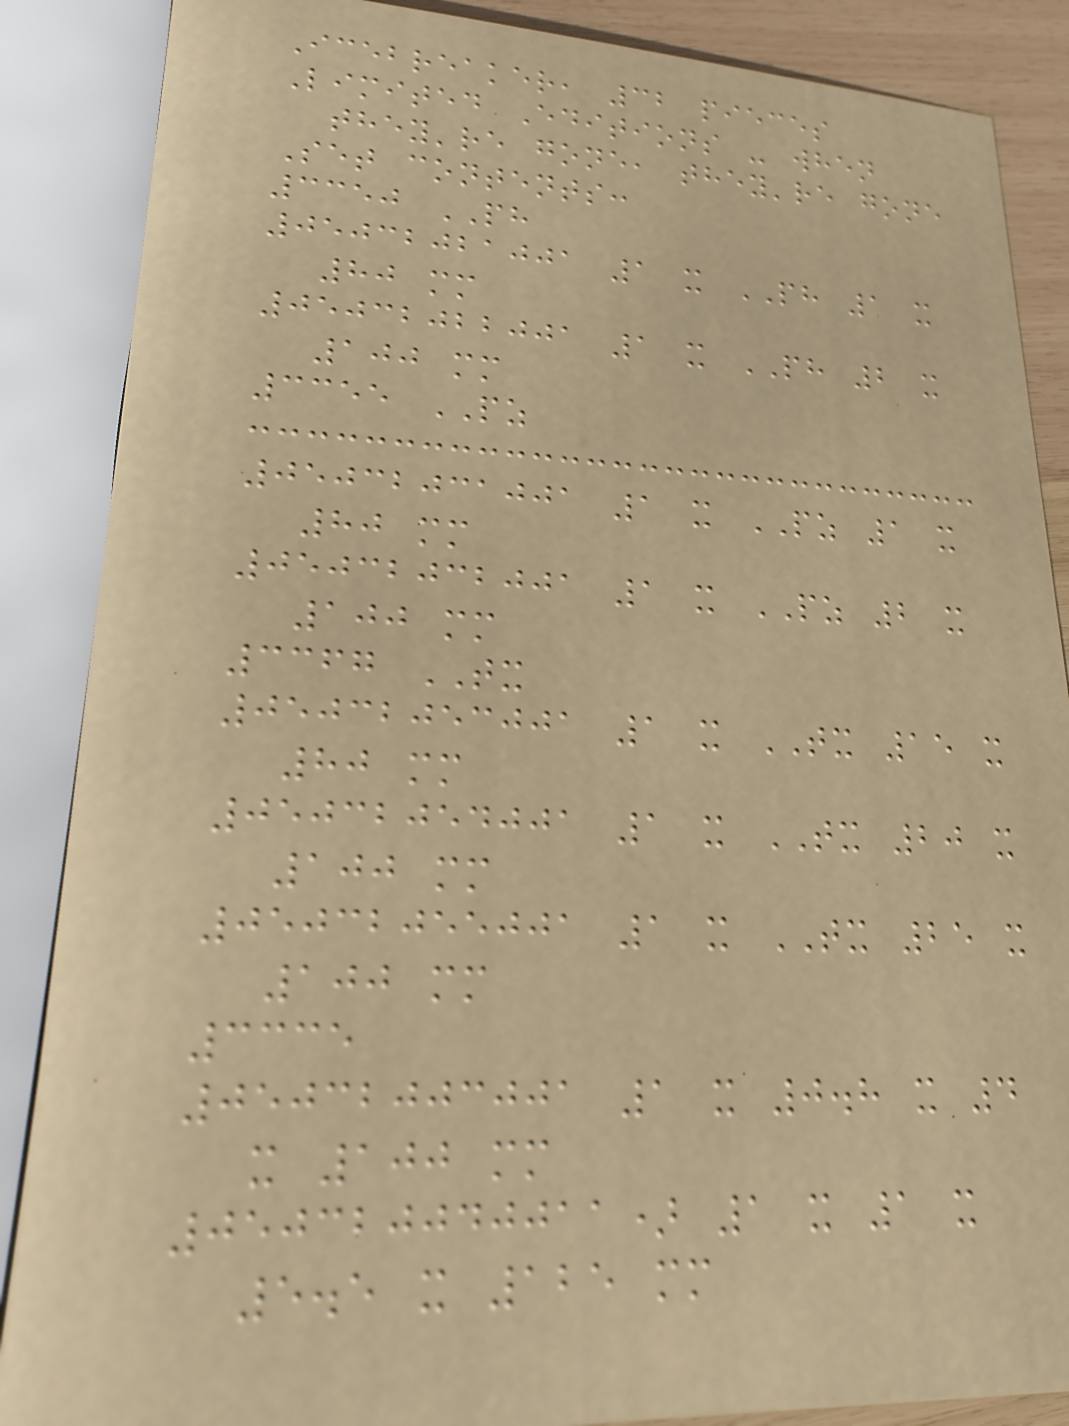Icebreaker, 32 pieces
Limited Editions - when
they're gone, they're gone
Set contents:
3350 PH
05032021001 1 x PH 1 x
80 mm
05032022001 1 x PH 2 x
100 mm
3355 PZ
05032031001 1 x PZ 1 x
80 mm
05032032001 1 x PZ 2 x
100 mm
3367 TX
05032053001 1 x TX 15 x
80 mm
05032054001 1 x TX 20 x
100 mm
05032055001 1 x TX 25 x
100 mm
3335
05032003001 1 x 0.8 x 4
x 100 mm
050320040011) 1 x 1 x
5.5 x 125 mm
